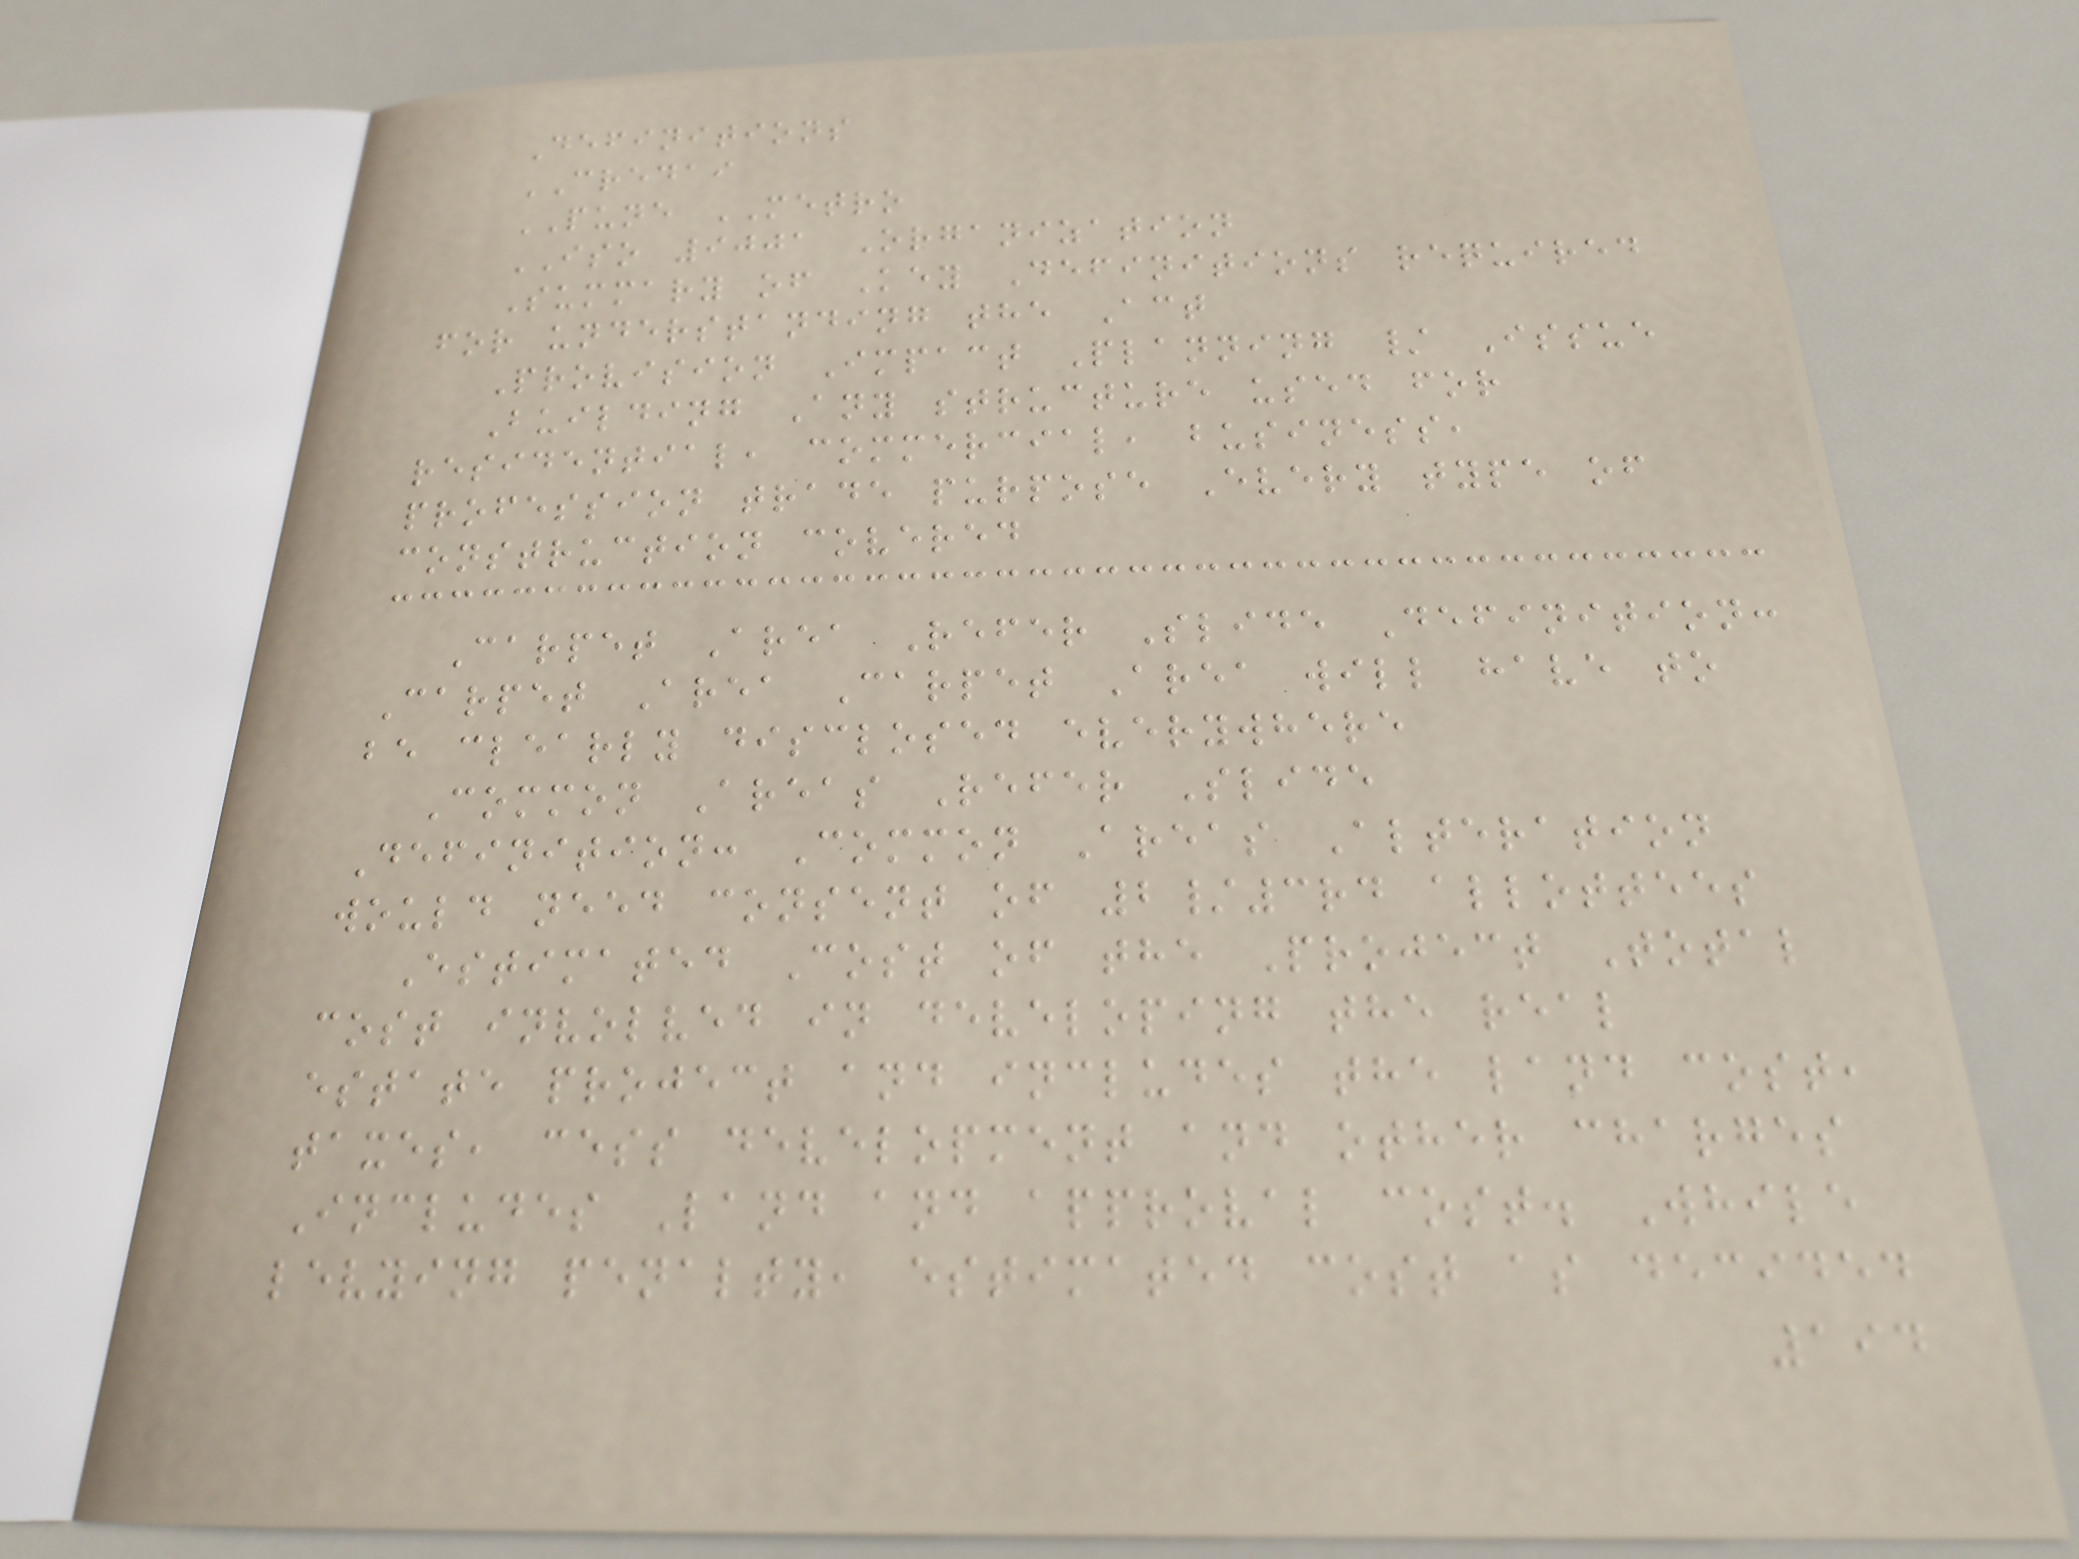Definitions
CREDAI
PUNE METRO
ISO 9001 Organization
Summary of Key Definitions required
for understanding the Act
Provision Impact Planning / Issue
Building Any structure used for
residential, commercial, business,
profession trade purpose Every type of
construction covered
Carpet Area Refer Slide Definition:
Carpet Area Carpet Area will have to
be clearly disclosed everywhere
Common Areas Refer Slide
Definition: Common Areas Alteration
would need consent of 2/3rd allottees
Estimated Cost of the Project Total
cost involved in developing the real
estate project and includes the land cost,
taxes, cess development and other charges
Includes Land and approval cost. While
levying penalty, estimated cost as decided
194
